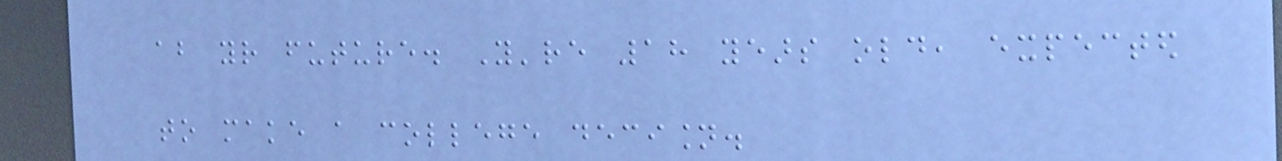about your future. You're 18 years old, expected
to make a college decision.
